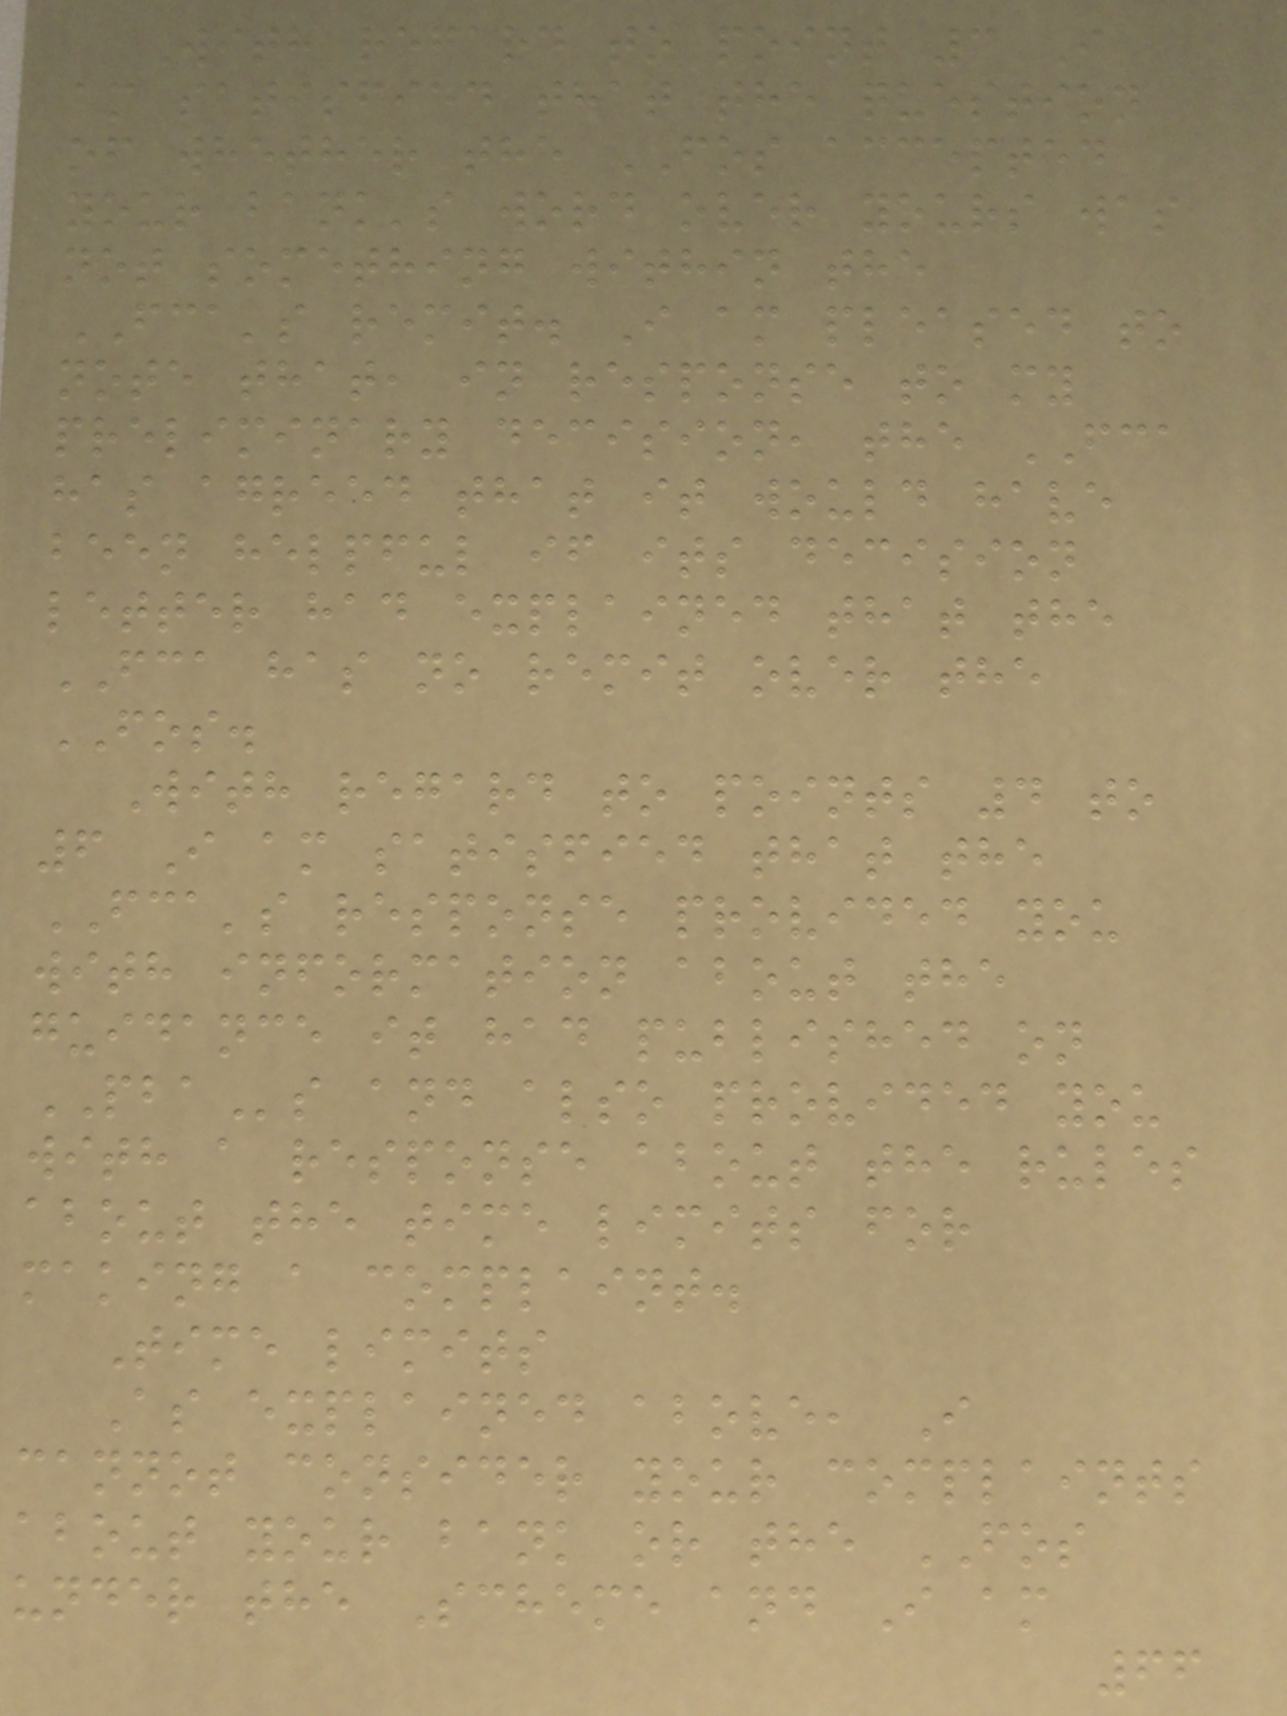With regard to point 3 I
am satisfied that the question
of whether the FOS accepted
your bank's word over yours was
not something within the
FCA's remit. I am pleased to
note that, in response to my
preliminary decision, the FCA
has agreed that it would have
been helpful if its decision
letter had explained that the
FCA has no remit over the
FOS.
With regard to points 4 to
6 I am satisfied that the
FCA's response provided you
with information about the
guidance it had published on
PBAs and also provided you
with a response about the rules
about the time limits for
making a complaint.
Time limits
As explained above, I
cannot consider your complaints
about your bank or the FOS
under the Scheme and I am
66
